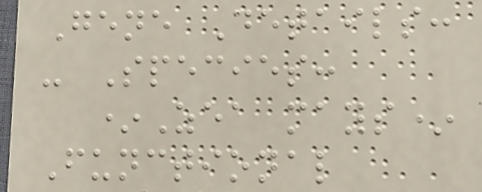Gene Details:
- Species:
*Zea mays*
Functional
